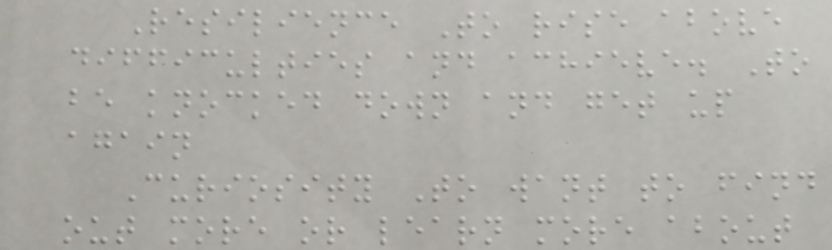Resilience To rise above
difficulties and achieve. To
be knocked down and get up
again
Curiosity To want to find
out more or learn more about
